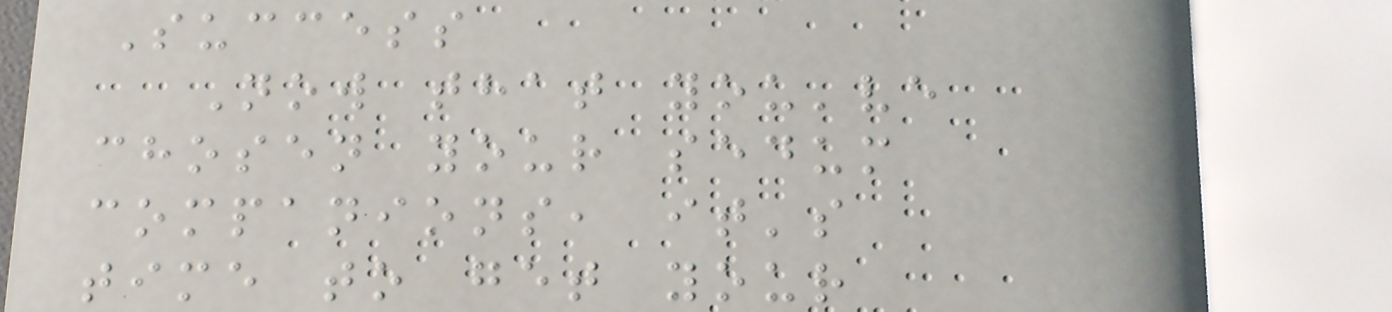Success
Now that you've
chosen your sedum
companions, it's
time to get your
